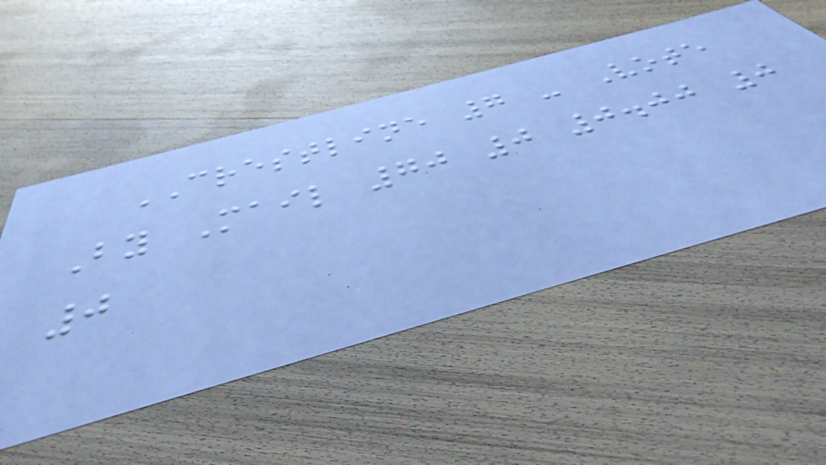CRESTLINE 7 - Vote
By Mail 70 0 0.00 0
0
